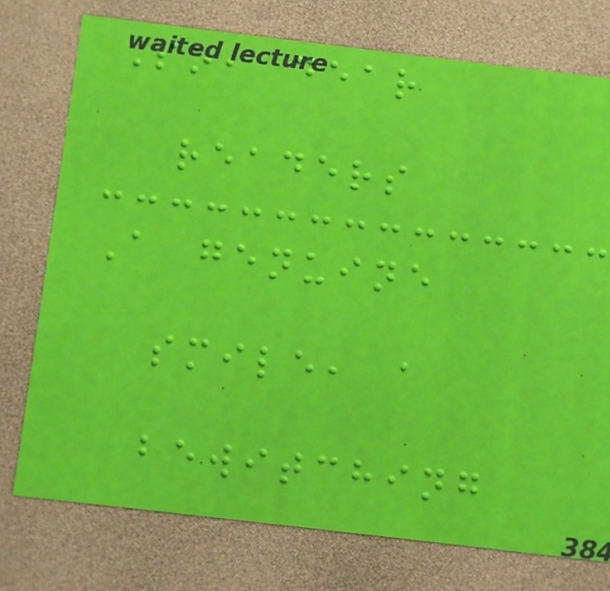So, dear
readers
A genuine
smile, a
bewitching
